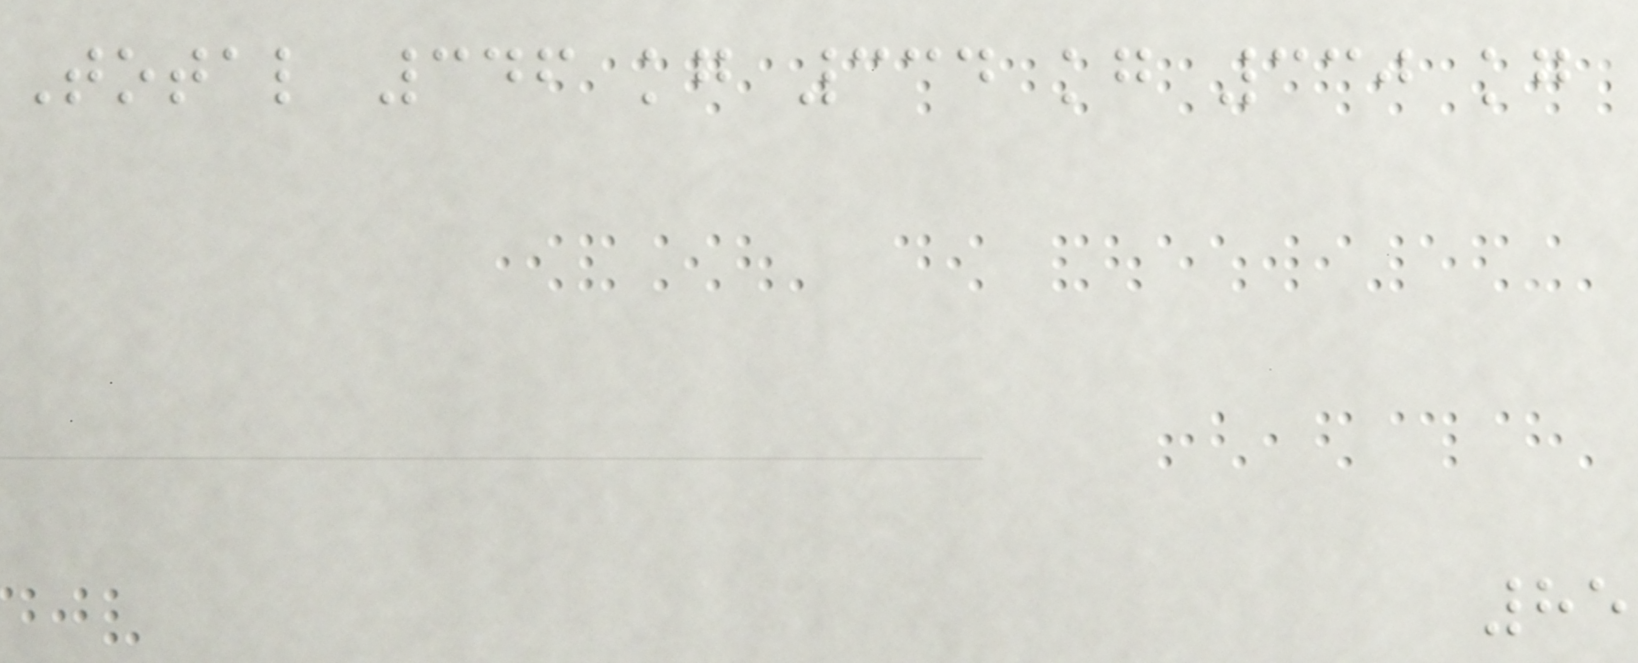Total 346 kg 334 kg 330 kg
85
